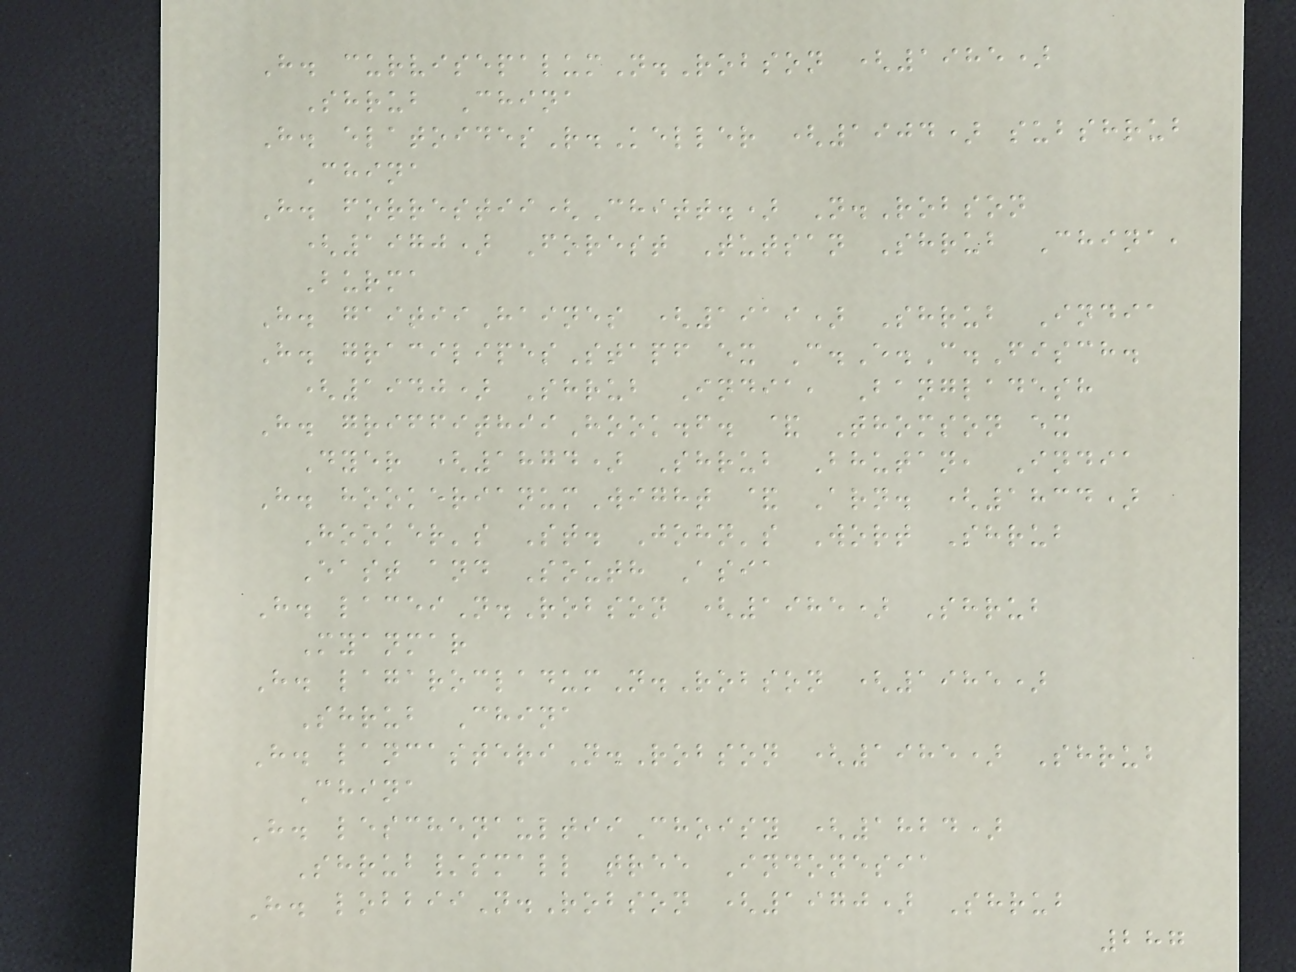H. curvisepalumN.Robson (1985)
Shrub China
H. elatoidesR.Keller (1904) subshrub
China
H. forrestii(Chitt.) N.Robson
(1970) Forest Tutsan Shrub China,
Burma
H. gaitiiHaines (1919) Shrub India
H. gracilipesStapf ex C.E.C.Fisch.
(1940) Shrub India, Bangladesh
H. griffithiiHook.f. & Thomson ex
Dyer (1874) Shrub Bhutan, India
H. hookerianumWight & Arn. (1834)
Hooker's St. John's Wort Shrub
East and South Asia
H. laceiN.Robson (1985) Shrub
Myanmar
H. lagarocladumN.Robson (1985)
Shrub China
H. lancasteriN.Robson (1985) Shrub
China
H. leschenaultiiChoisy (1824)
Shrub/small tree Indonesia
H. lobbiiN.Robson (1970) Shrub
287
